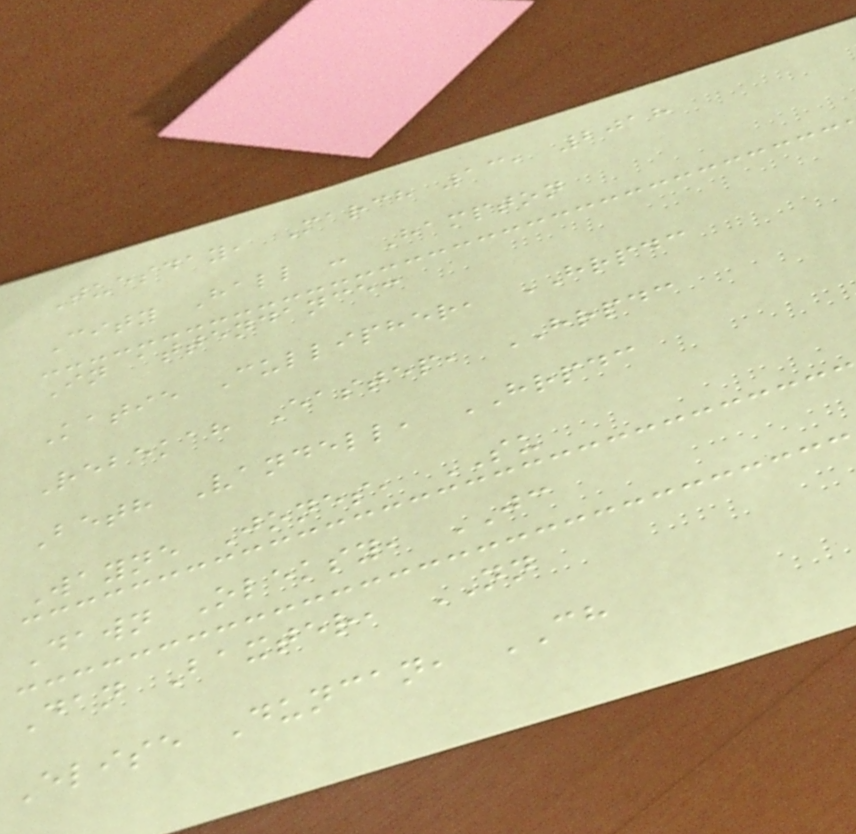Tuesday, March 13, 2018
City Hall - Hampton
In attendance:
Katie Cullipher, HRPDC
Rebekah Eastep, HRPDC
Beth Vandell, HRPDC
Wayne Jones, SU
Dawn Oleksy, JC
Dan Baxter, NN
Elise Duncan, CH
